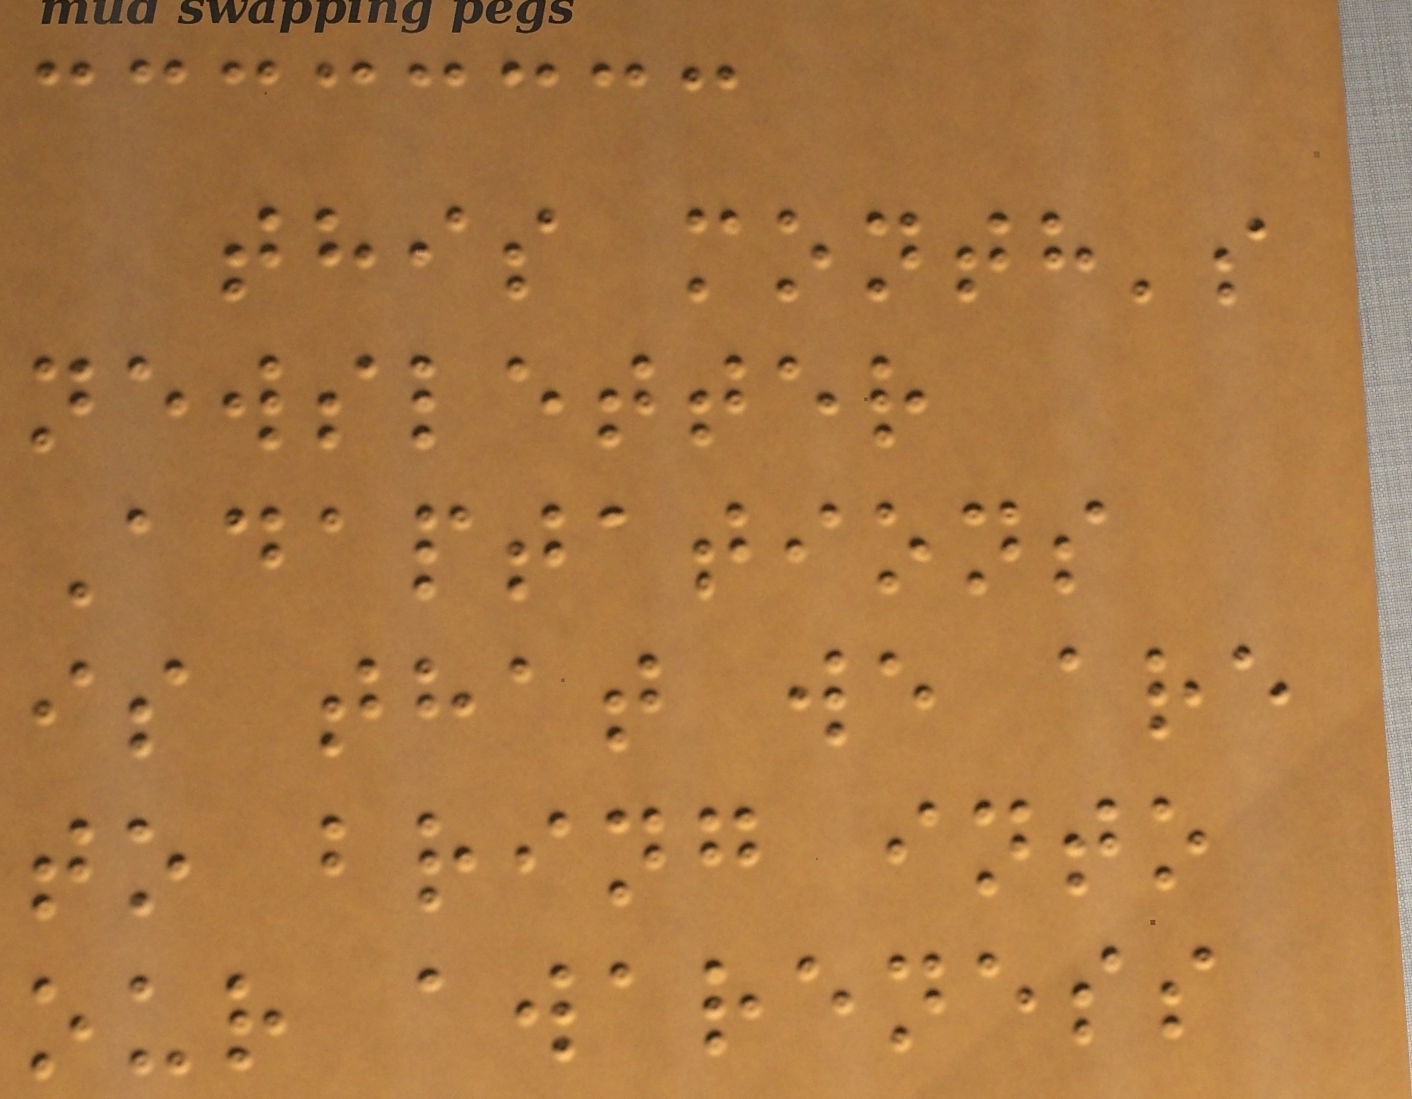this month's
newsletter
Adaptations
is that we are
to bring into
our awareness
